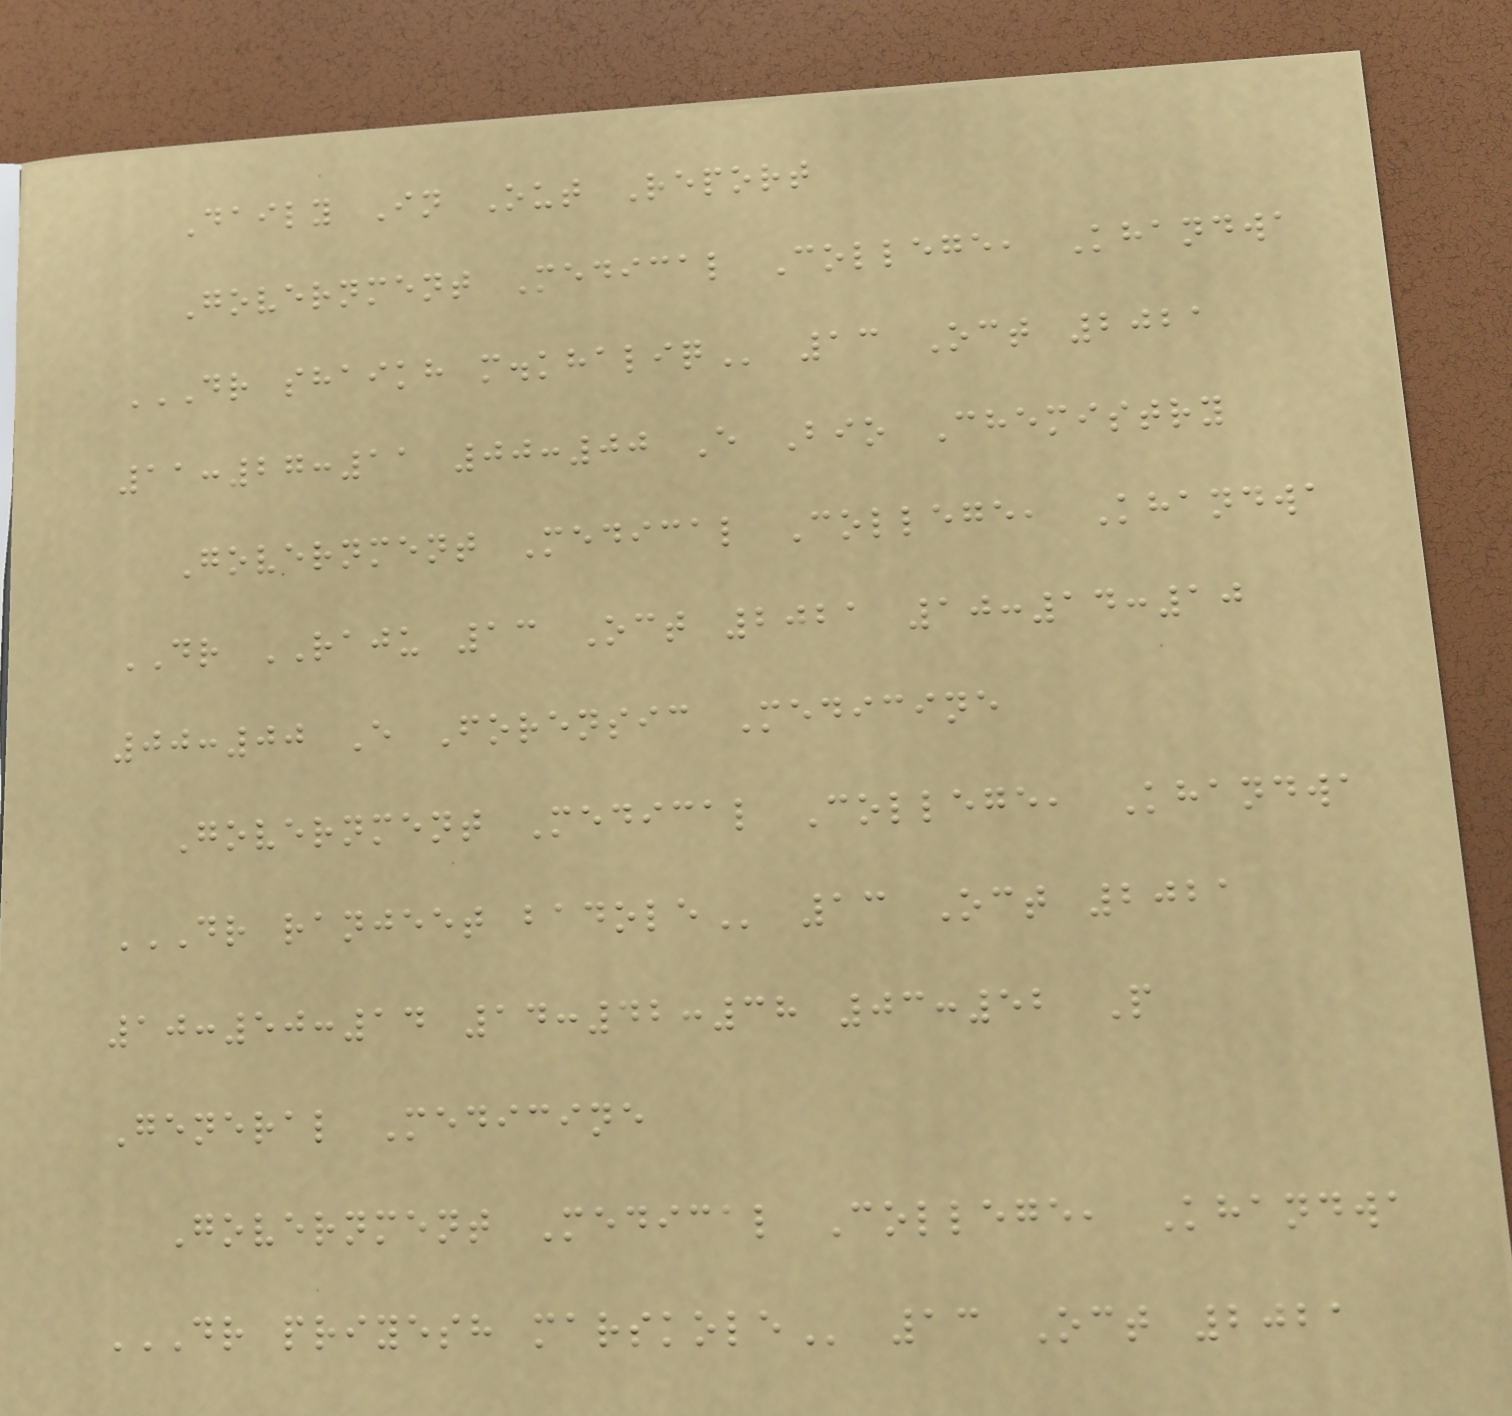Daily In Out Report
Government Medical College, Khandwa
DR SHAIKH M.KHALIQ 13 Oct 2021
11:27:11 00:00 E Bio Chemistry
Government Medical College, Khandwa
DR RAJU 13 Oct 2021 10:14:10
00:00 E Forensic Medicine
Government Medical College, Khandwa
DR RANJEET BADOLE 13 Oct 2021
10:50:14 14:42:38 03:52 P
General Medicine
Government Medical College, Khandwa
DR PRIYESH MARSKOLE 13 Oct 2021
